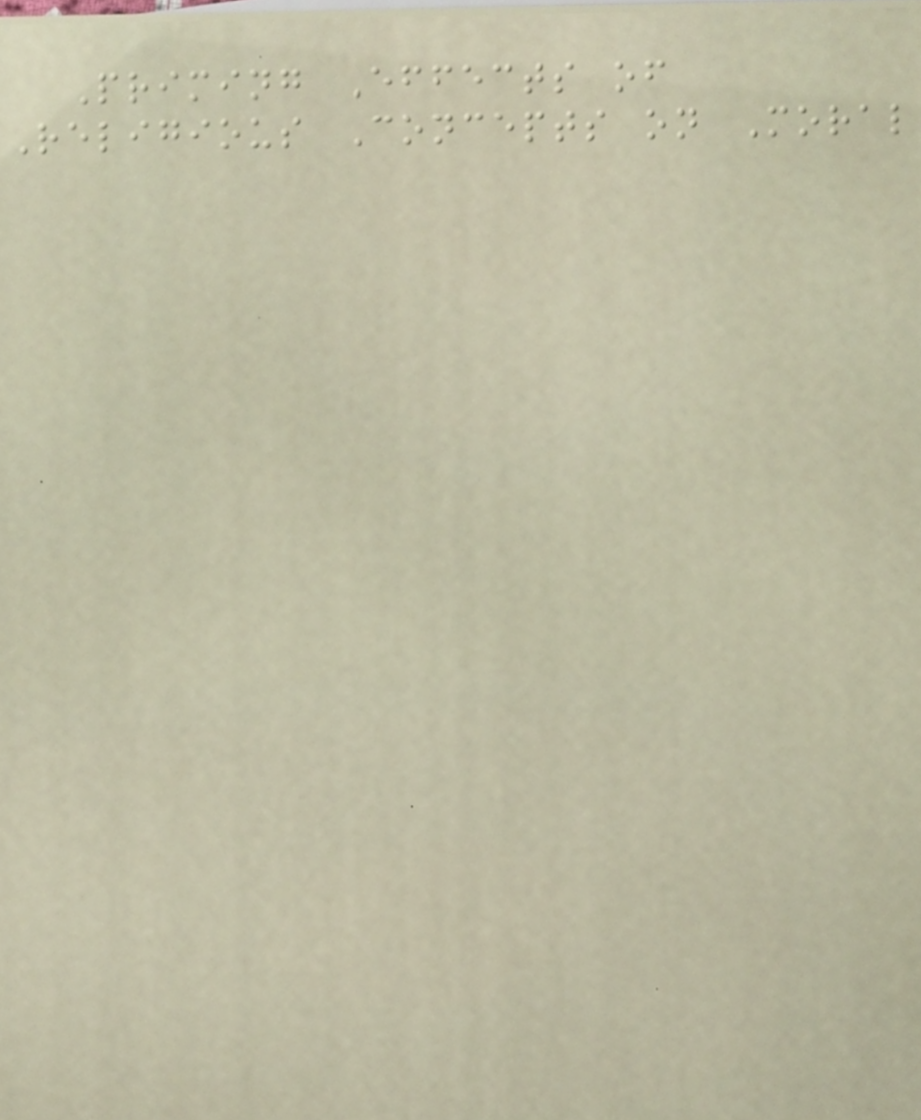Priming Effects of
Religious Concepts on Moral
